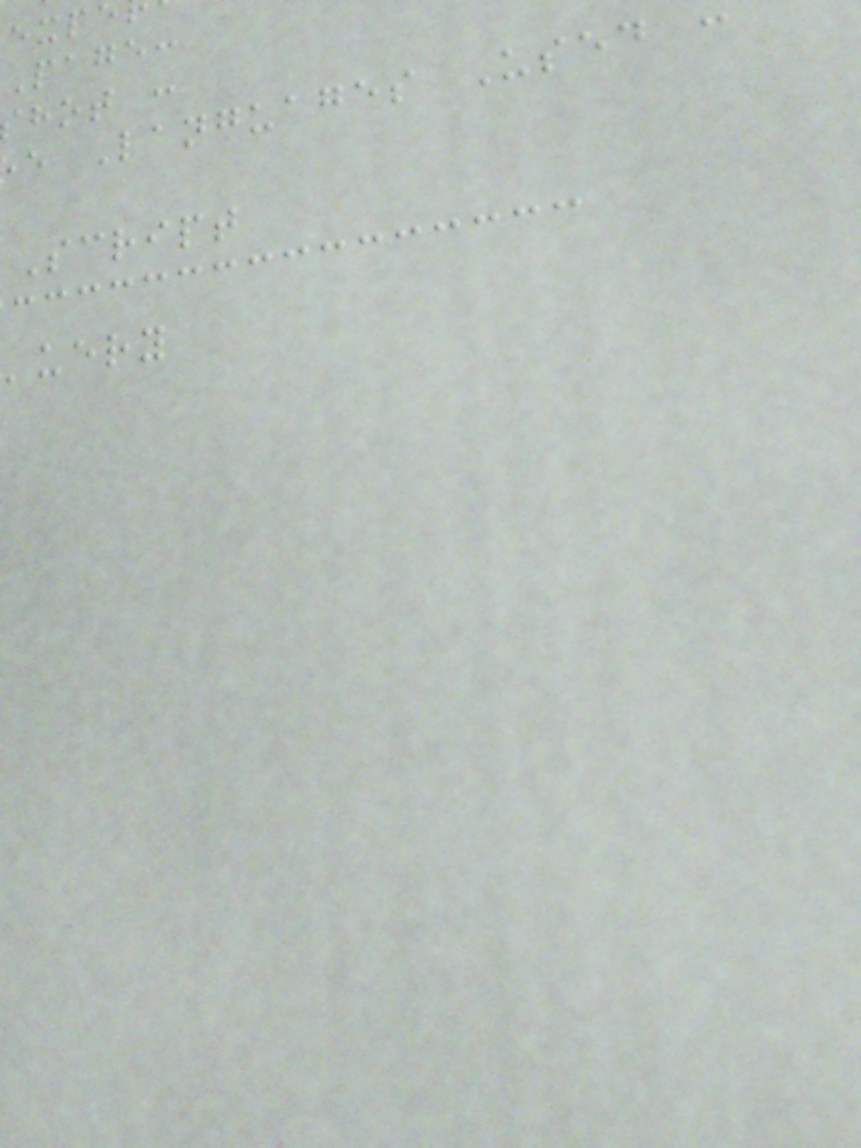Page:
hot :
e Languages Used
Script
uery
